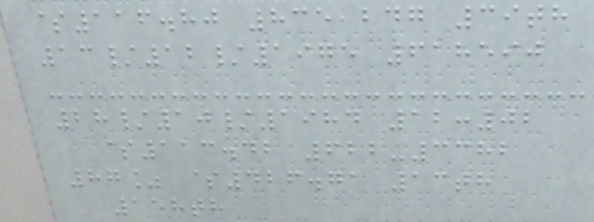$116.80 835,247 39th
13/12/1975 618590
28/10/1984 12:02
$113.42 622-3382
87% $426.71 13th
158th
